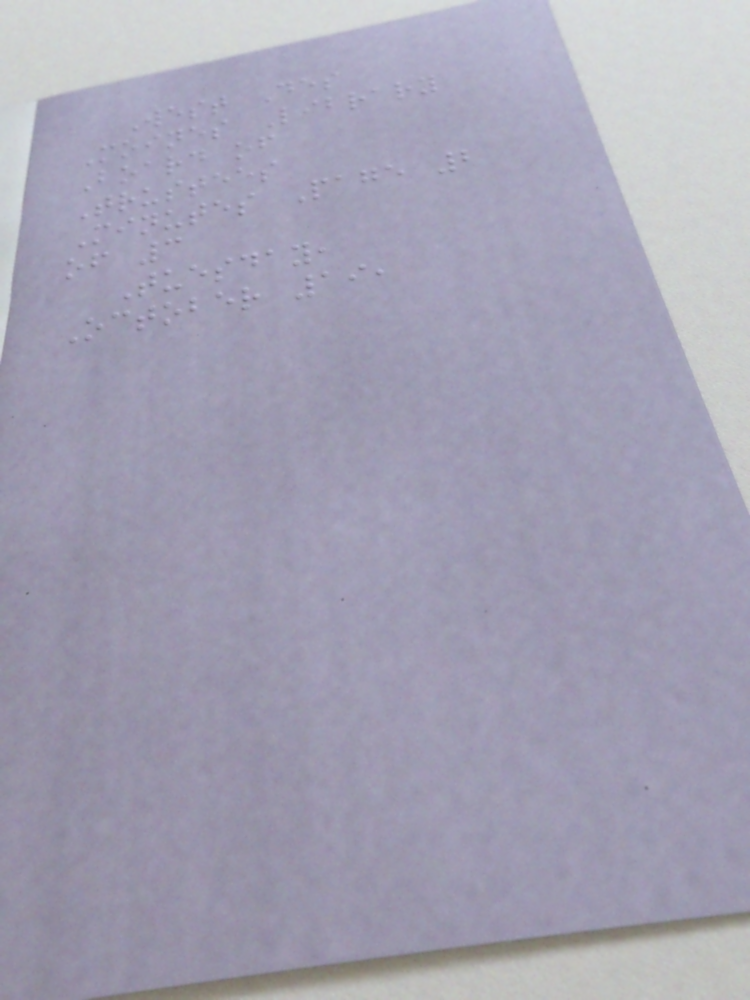West Des
Moines Library
Board of
Trustees
Minutes Page 2
of 3
Tuesday,
October 19,
